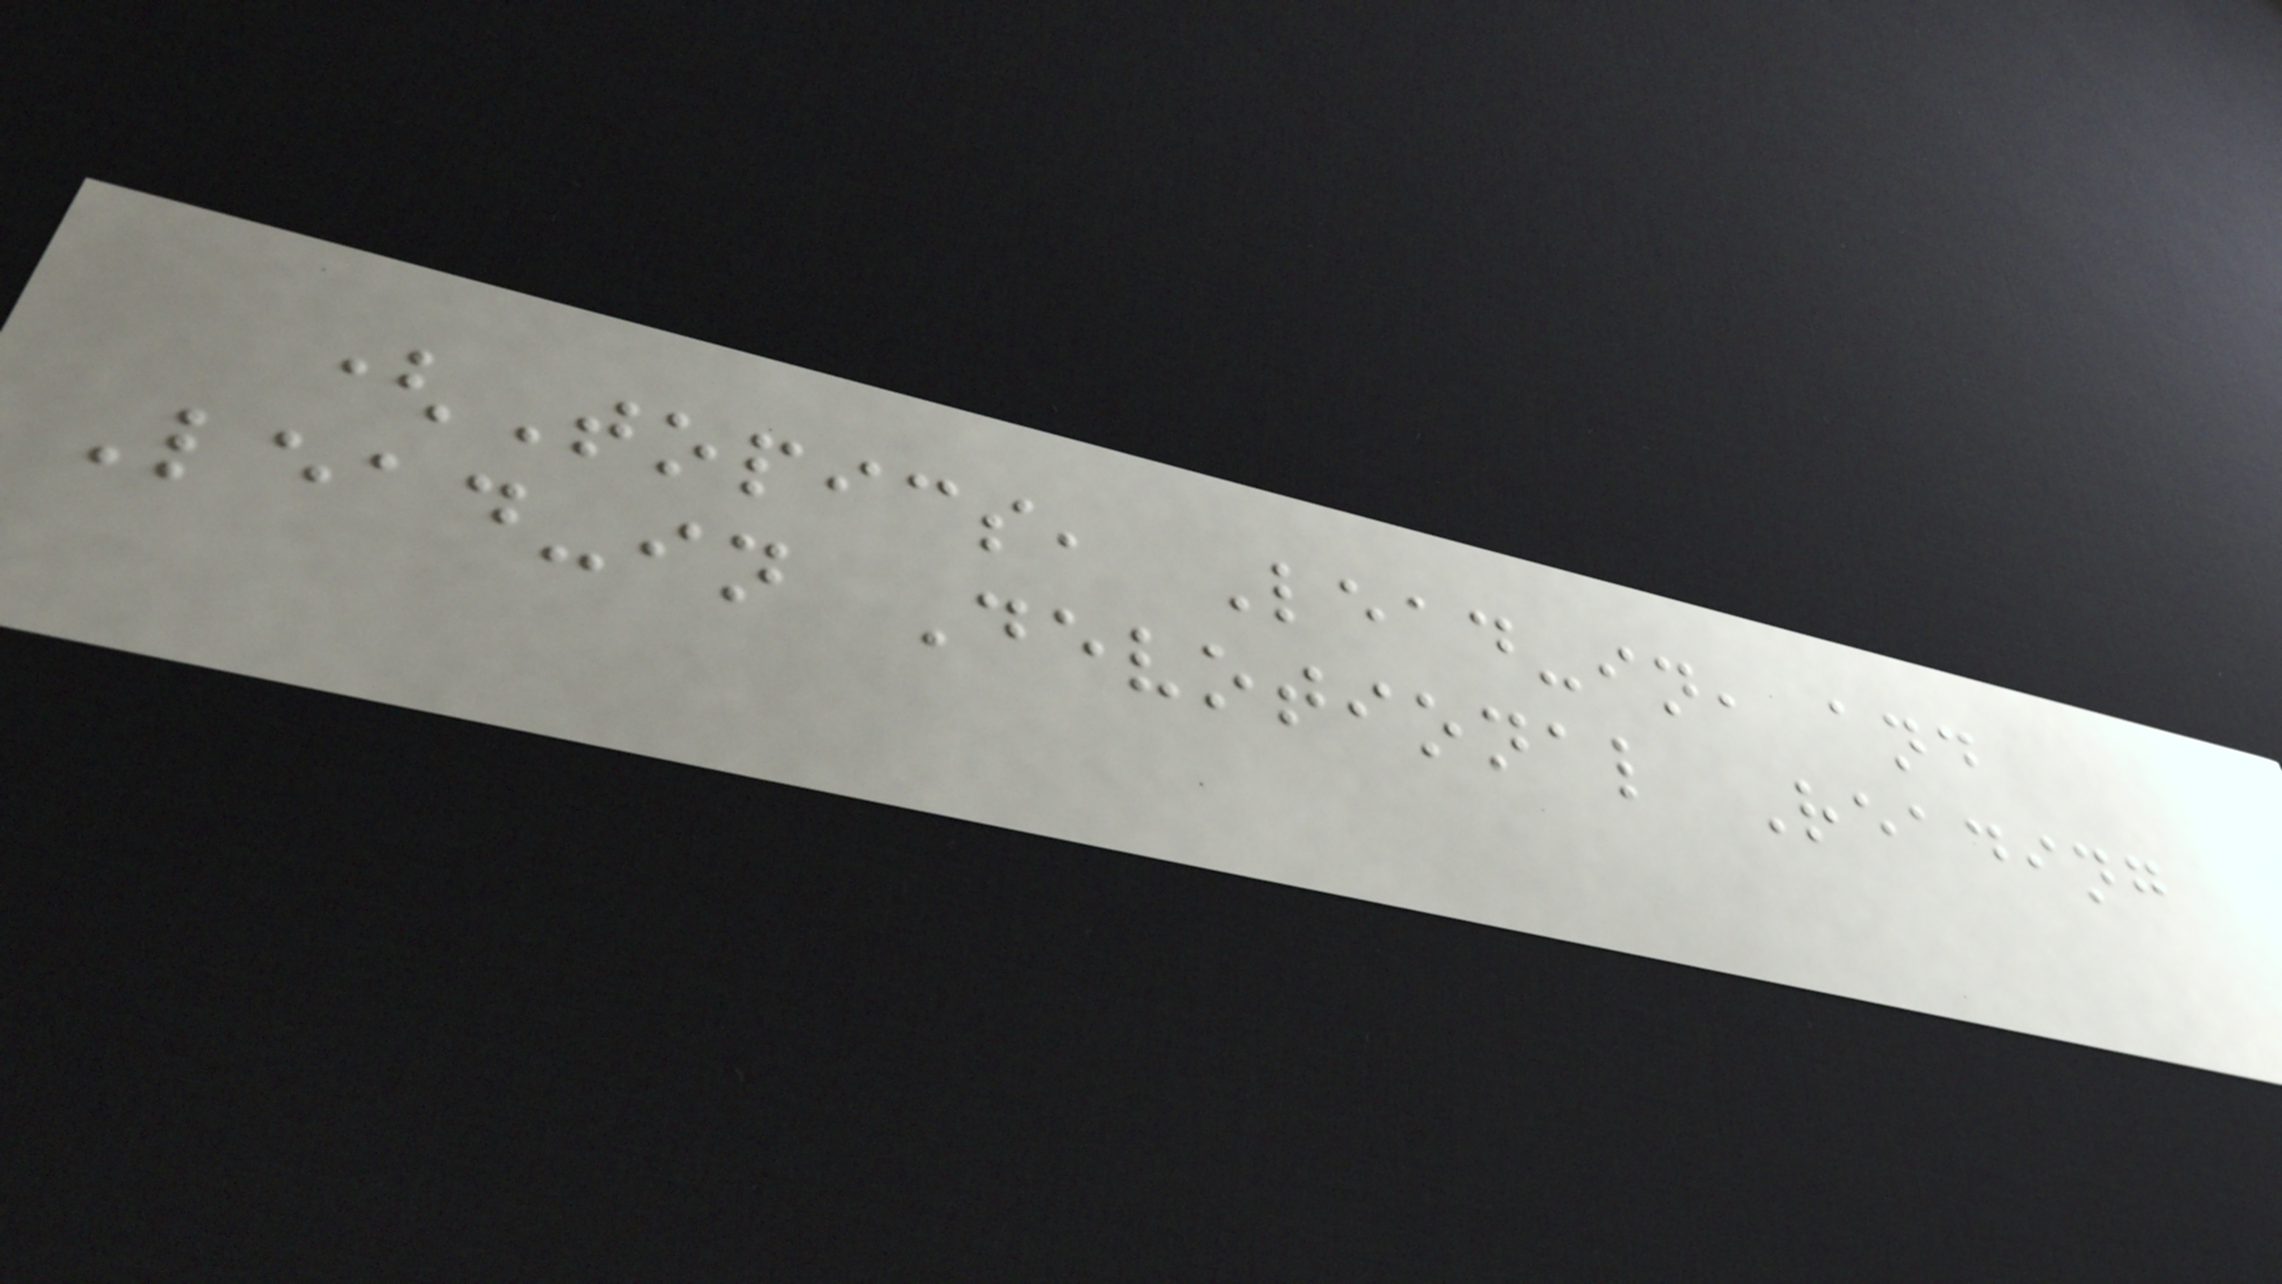(Topics, Lead-in, and
Lead-in Devotional Reading
